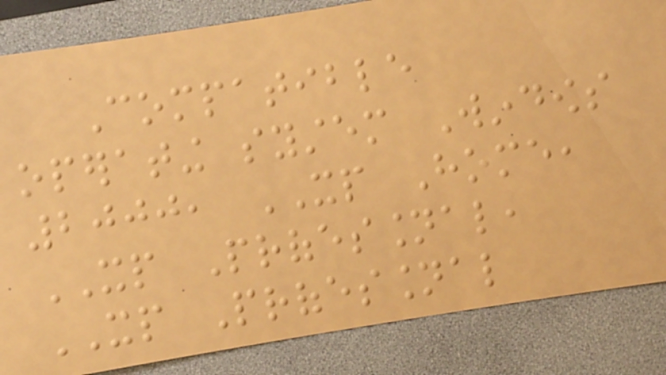Compatible
operating system Windows
2000, XP Home,
XP Professional,
XP Professional
